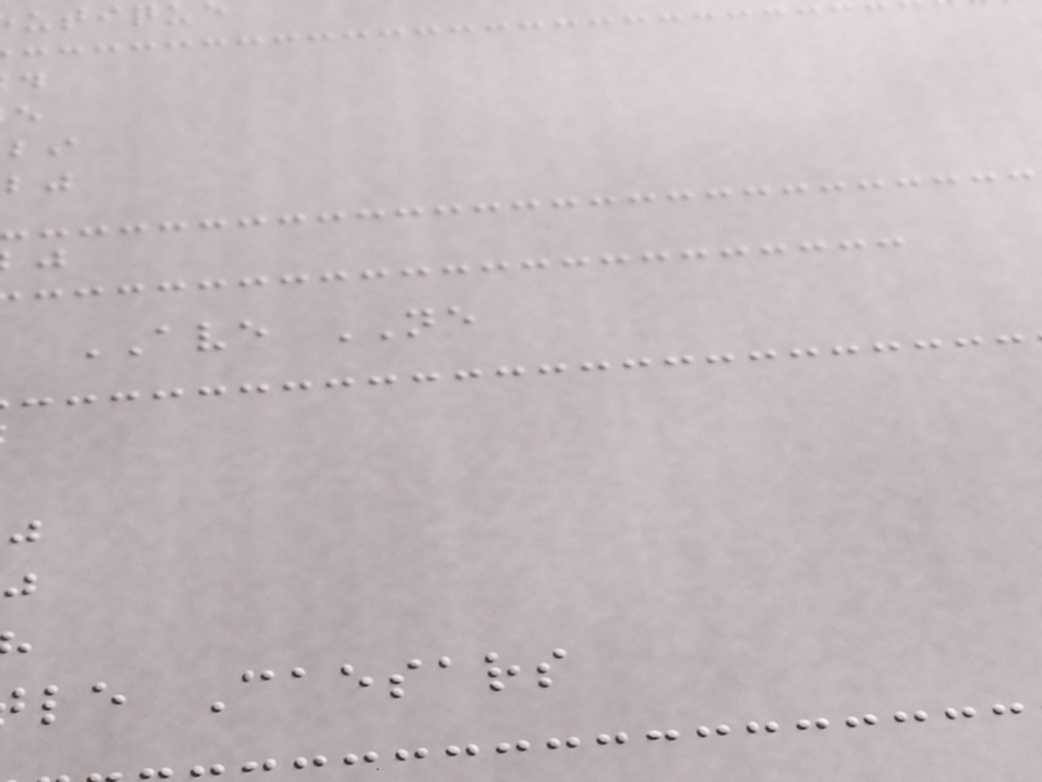AVE NE
le Caesars
